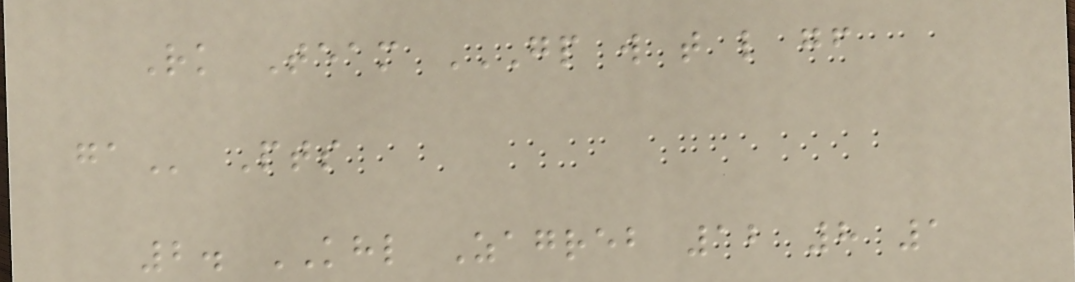Rk Team GP W T L GF
GA Pts
2. KHL Zagreb 12 8 1
